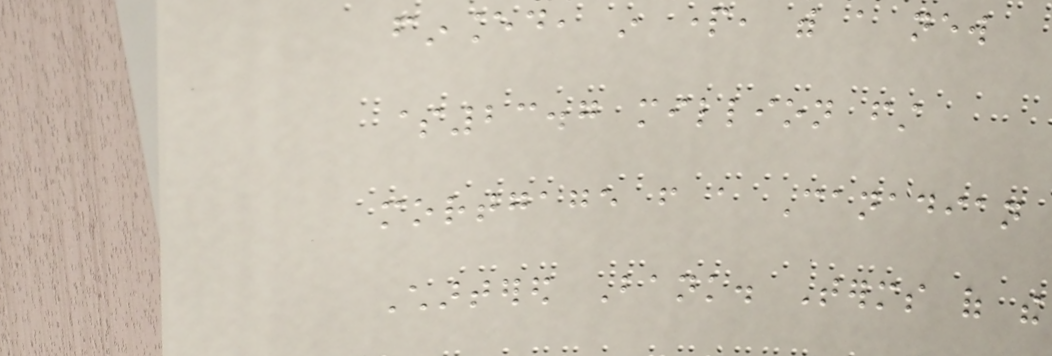financed, in part, with a new
$23.7 million first
mortgage from a Canadian
Chartered Bank. Terms of the
